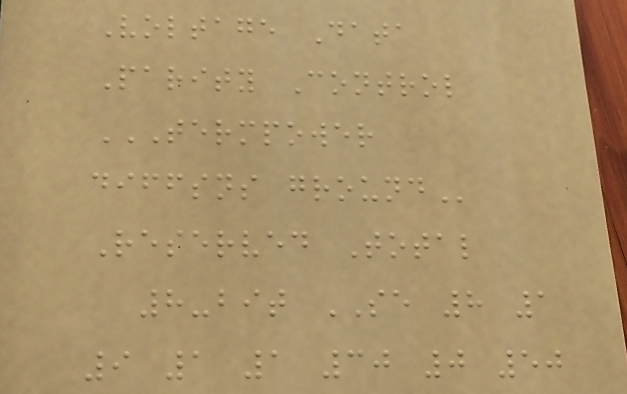Voltage Data
Parity Control
TERMPOWER
DIFFSNS GROUND
Reserved Total
8-bit SE 8 1
9 1 1 30 0 50
